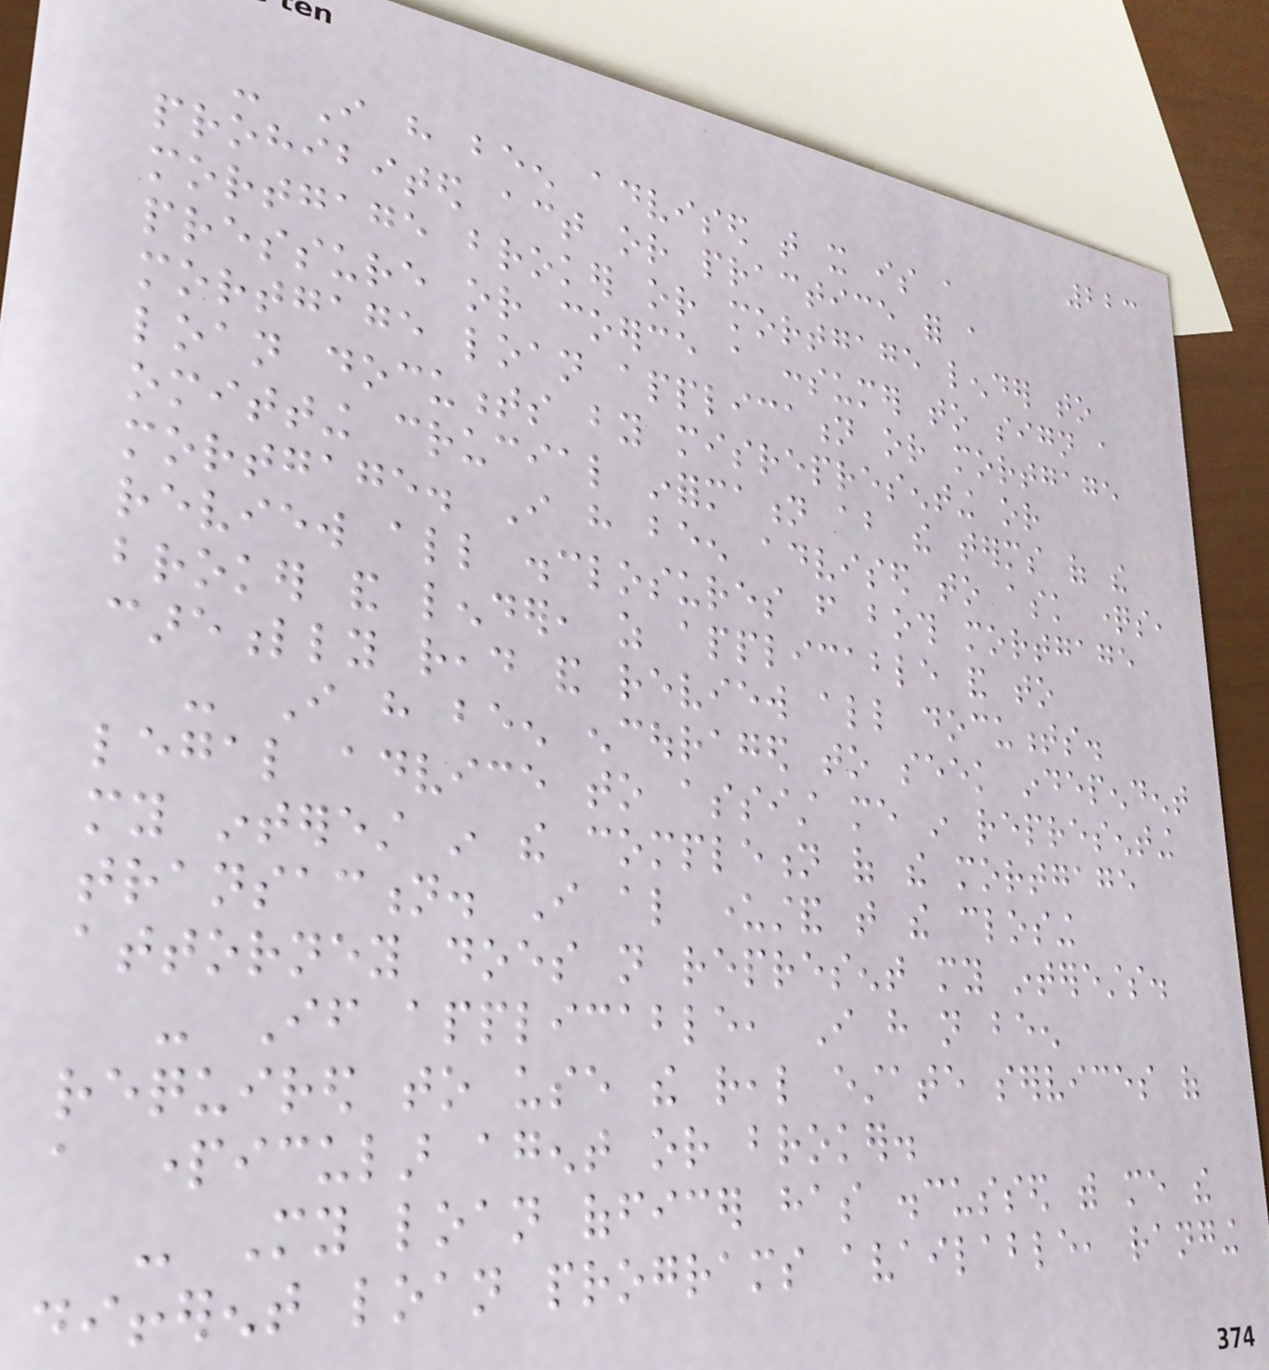223
- I have been advised that it is a
prohibited act or practice for a
mortgage broker or mortgage lender to
pressure or coerce a consumer to sign a
mortgage loan application or mortgage
loan documents by misrepresenting or
omitting crucial information about the terms of the
mortgage. I have been advised to ask questions,
review all disclosures from both mortgage
broker and lender, as applicable and to
carefully read and review all documents.
- I have been encouraged to seek independent
legal advice to assist me in representing
my interest in the completion of the mortgage
transaction. I also understand that the closing
attorney does not represent my interests.
- If applicable, I have not been
required to use the real estate services of
a particular agent or broker.
- My loan officer has discussed with me the
different loan programs available, ranging
